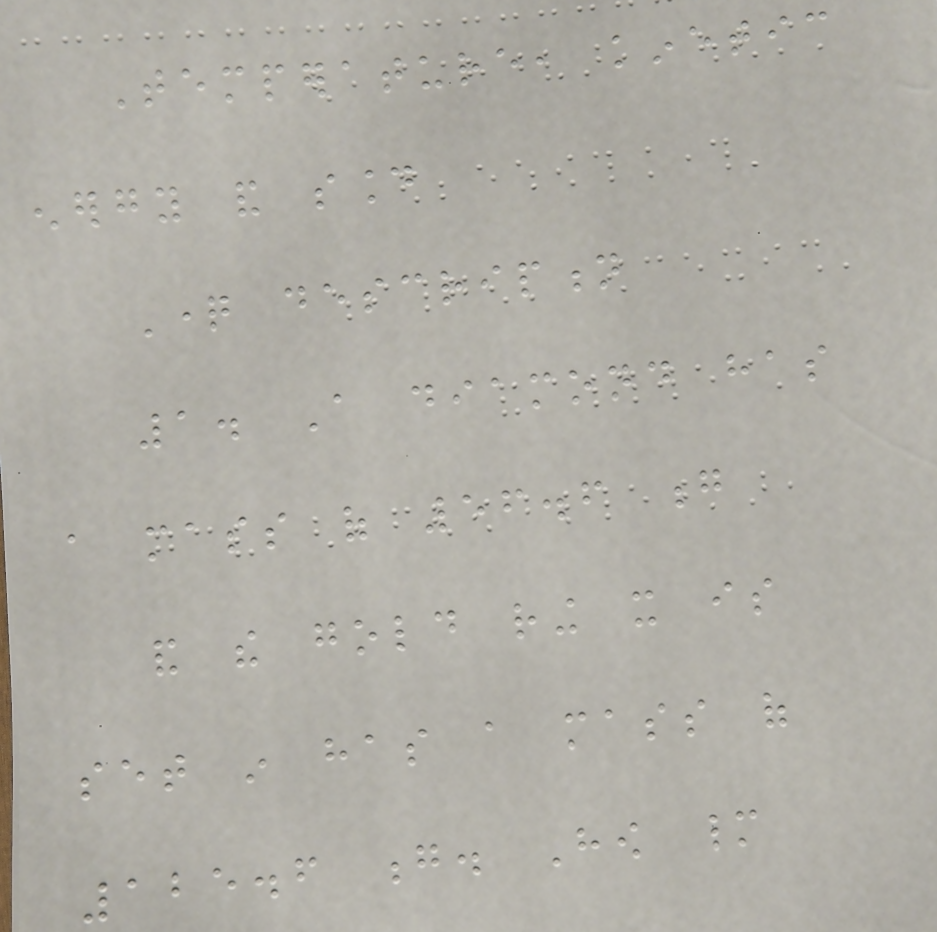Temperature, kinetic
energy and sound
Question description
1. A diamond has
a mass of 56.6 g
and the gold ring it is
set in has a mass of
125.6 g. How many
